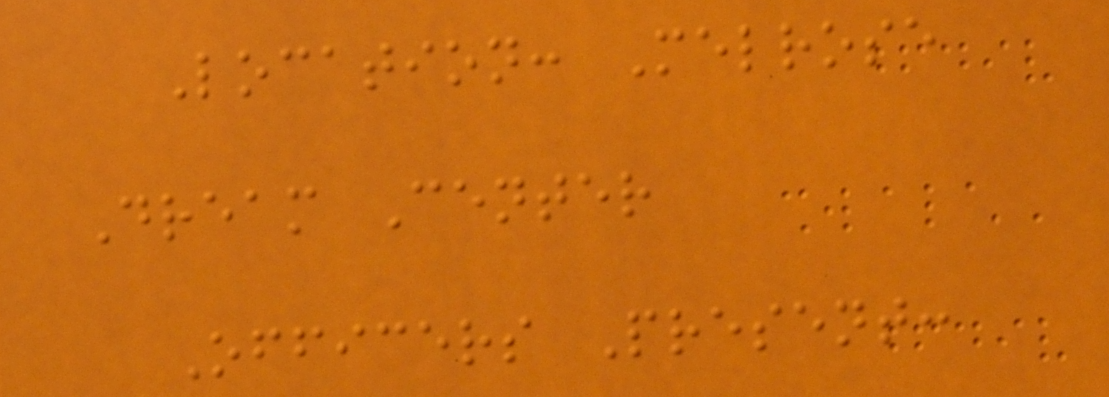Location: Melrose
Dream Center
Officers Present:
